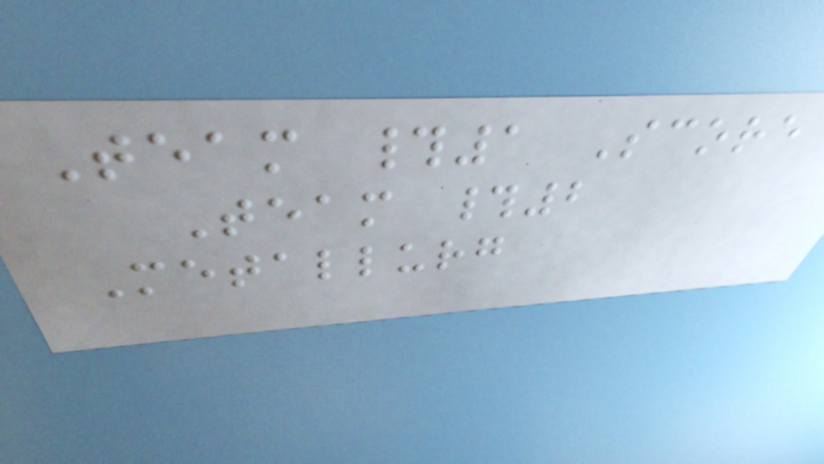Team #1 Score
Team #2
Metallurg
